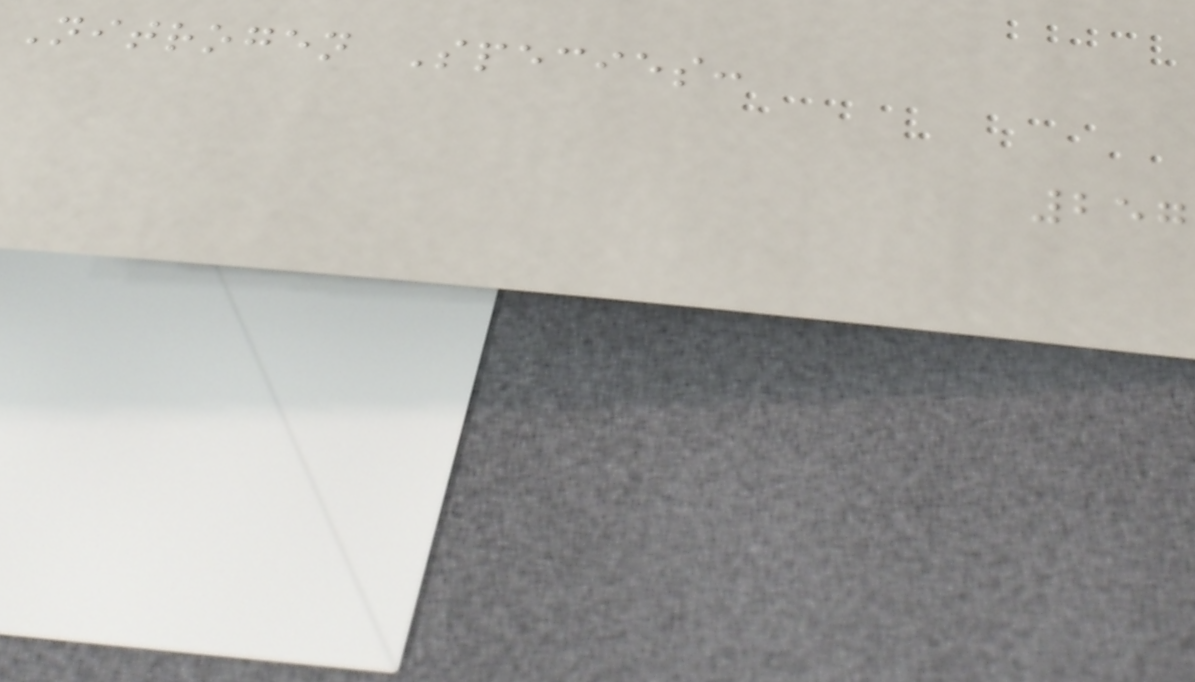Nitrogen Species:
257
